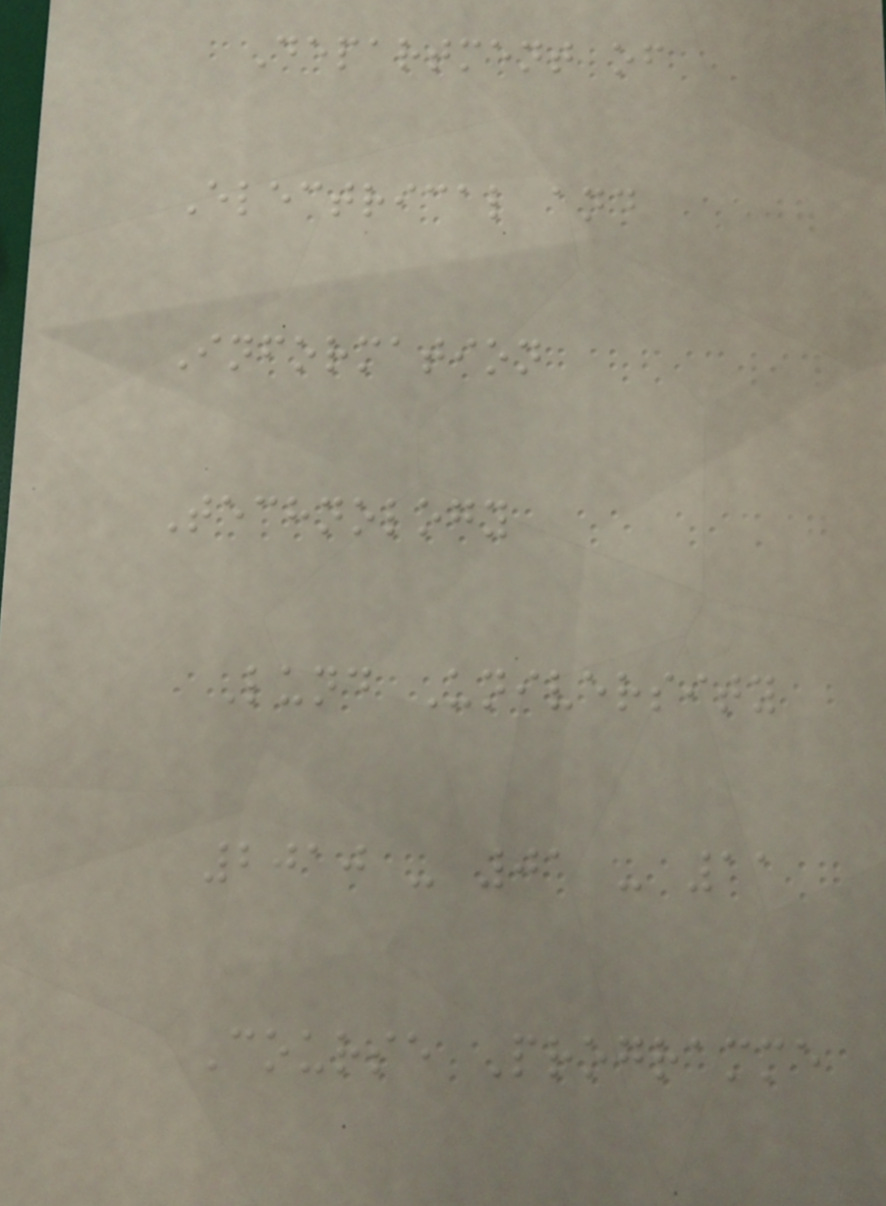Department of
Electrical and
Information
Technology
Lund University
2010 - 01 - 11
Course Programme
